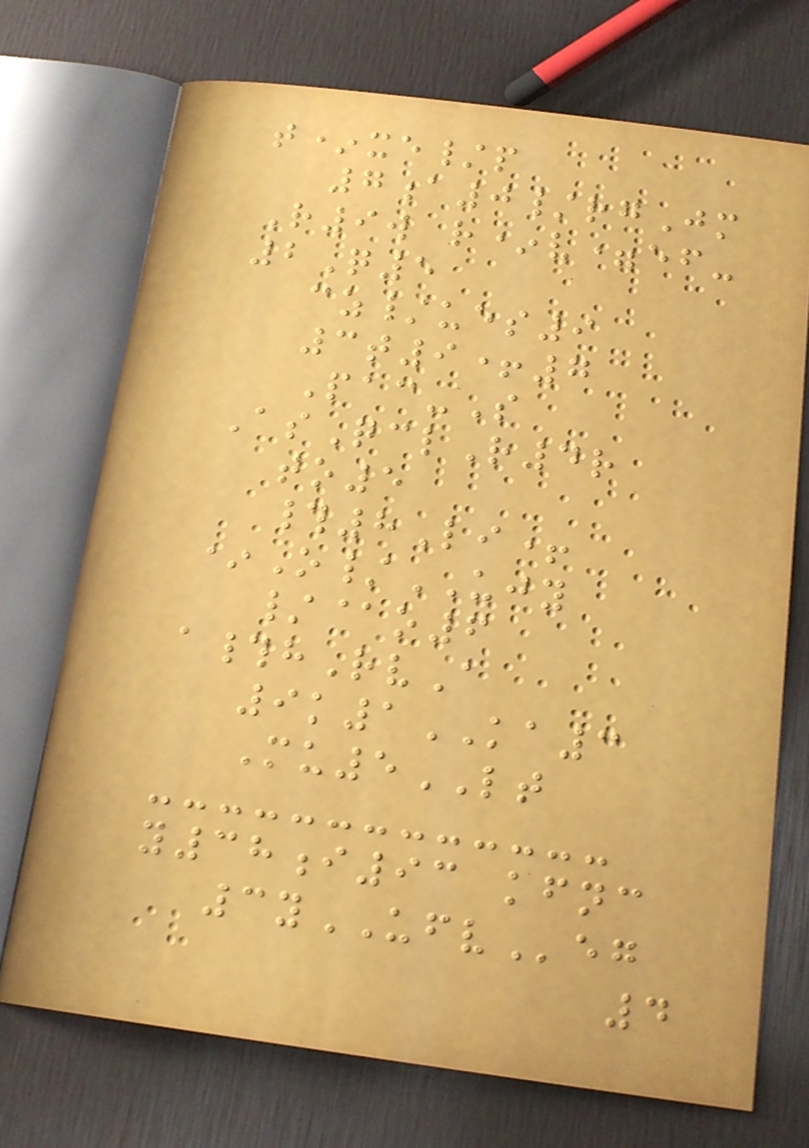t*xe/p
7a0/rgJm
R9w r*v=ef-
2Q5
cz/ues9
3t9+7
Pac-S
AsQclR4r
to5
#8Li+
*O/UJY
/@o6
a#hRvA
9k1KA3
Mu5LT
y38i93 kfnc
3yUFVeg
4
